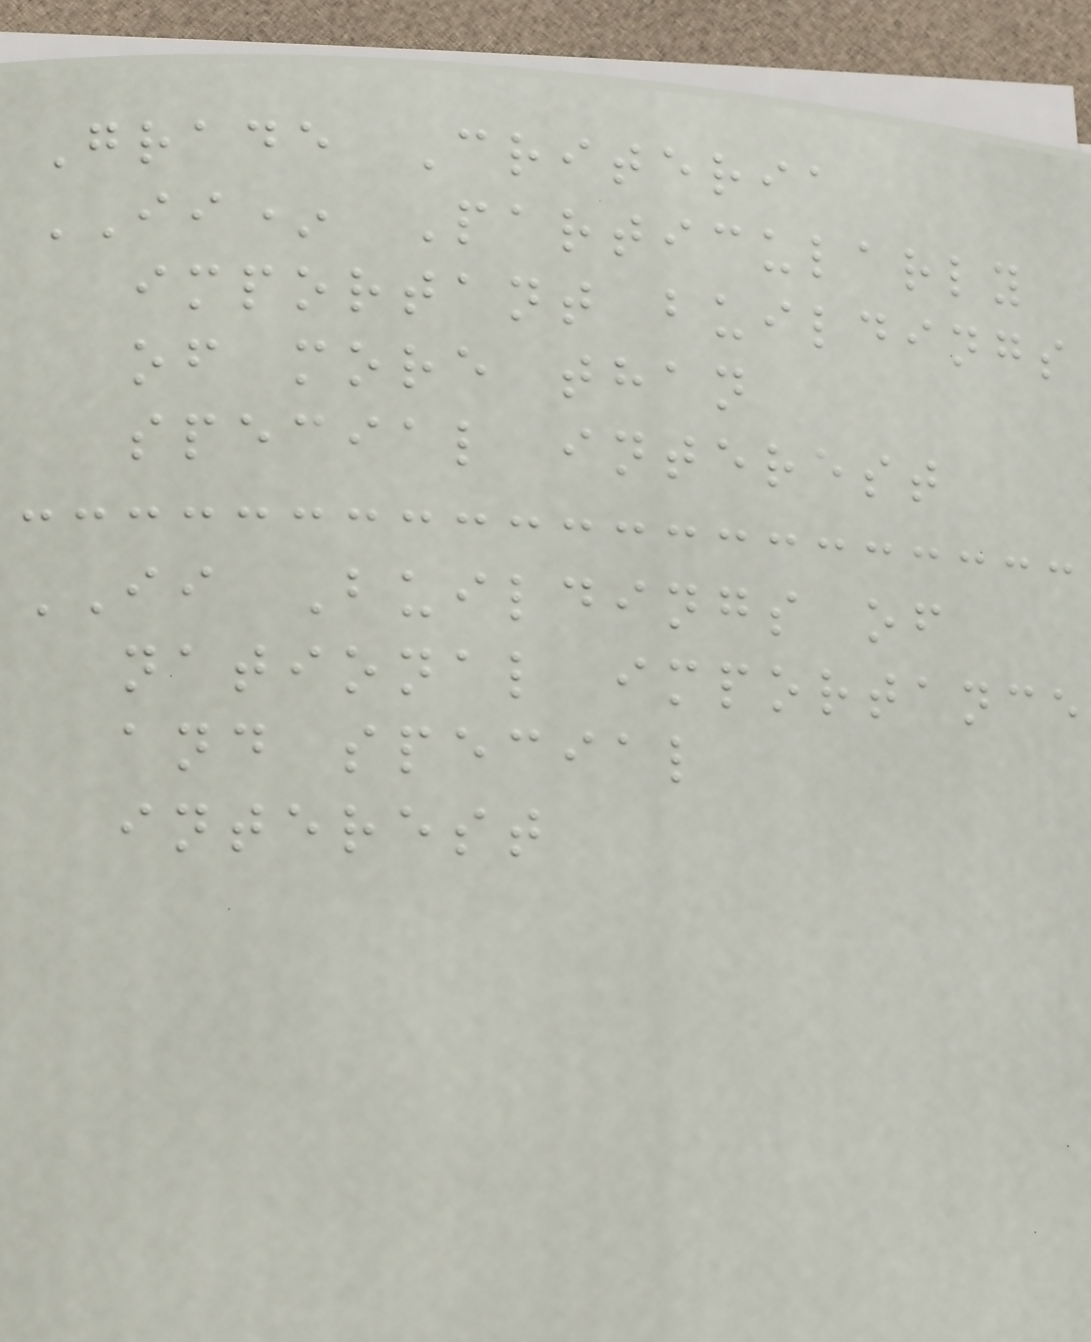Grade Criteria
II* Particularly
important buildings
of more than
special interest
II Buildings of
national importance
and special
interest
